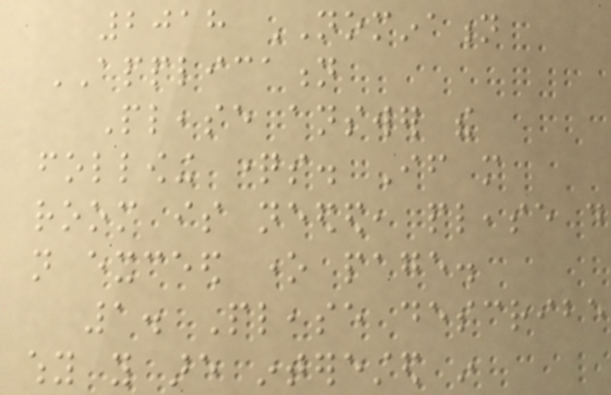2018 NOMINATION
APPLICATION
Please answer the
following questions. If more
room is needed, please do
not exceed one page.
1. Please describe
why you are interested in
